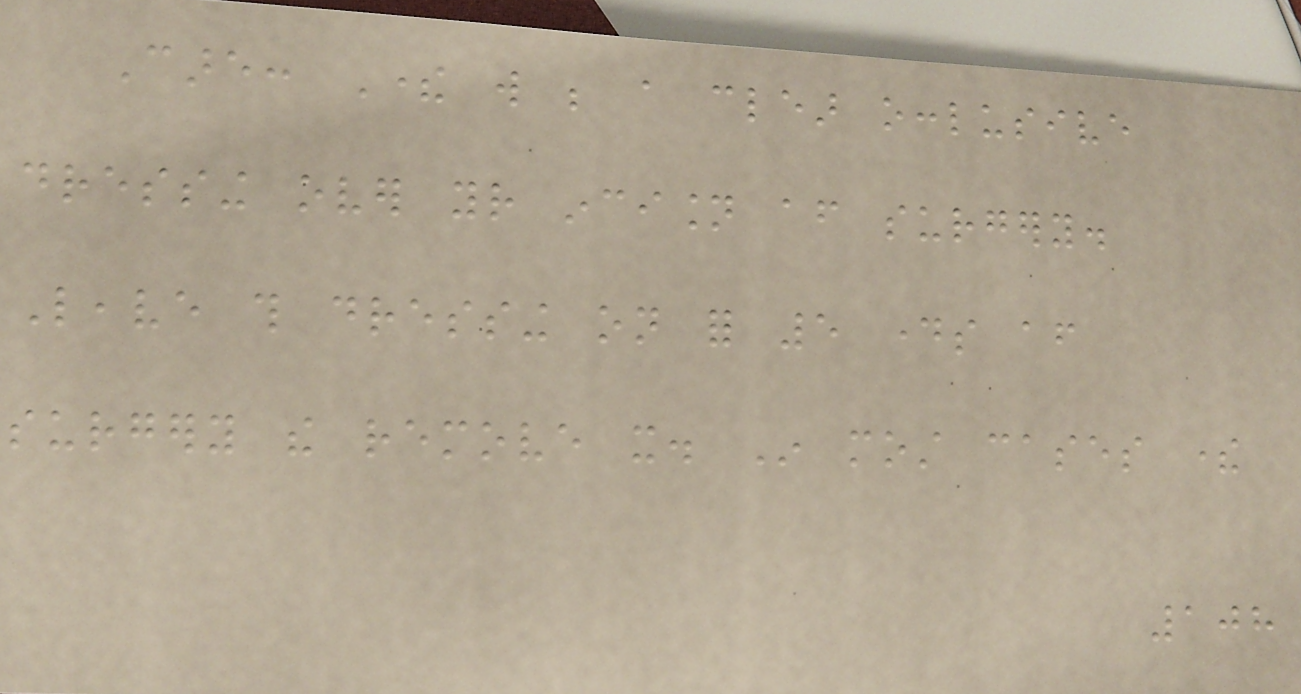Care: There will be a clear occlusive
dressing over your incision after surgery.
Leave this dressing on for 5 days after
surgery the remove it. In most cases there
108
